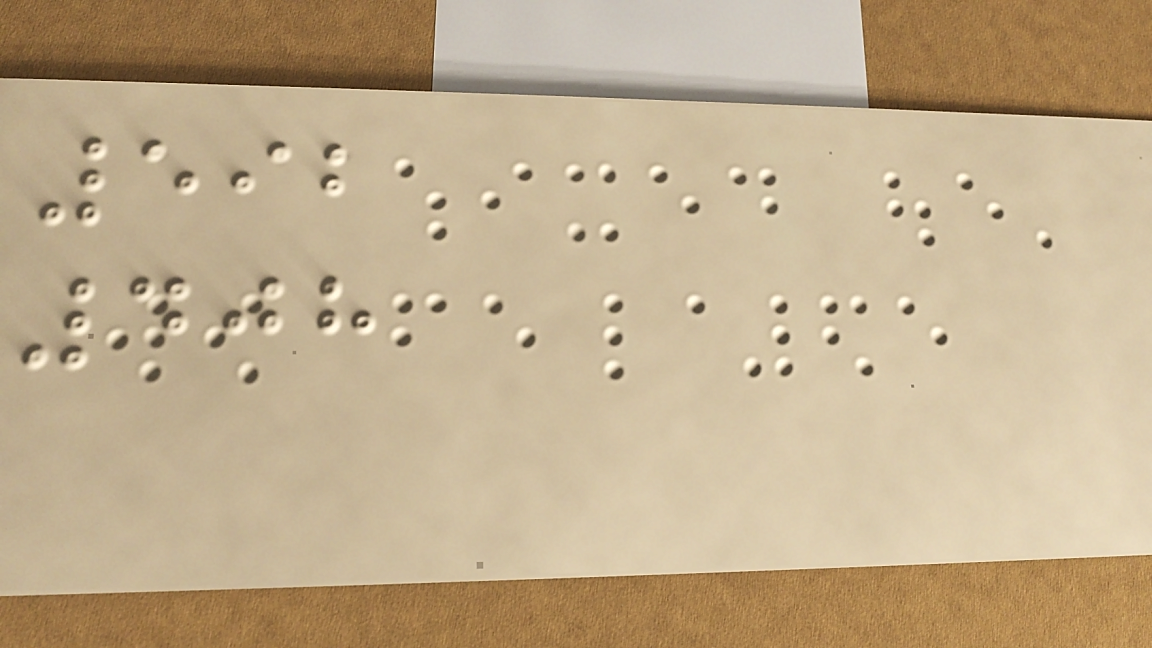592
408
